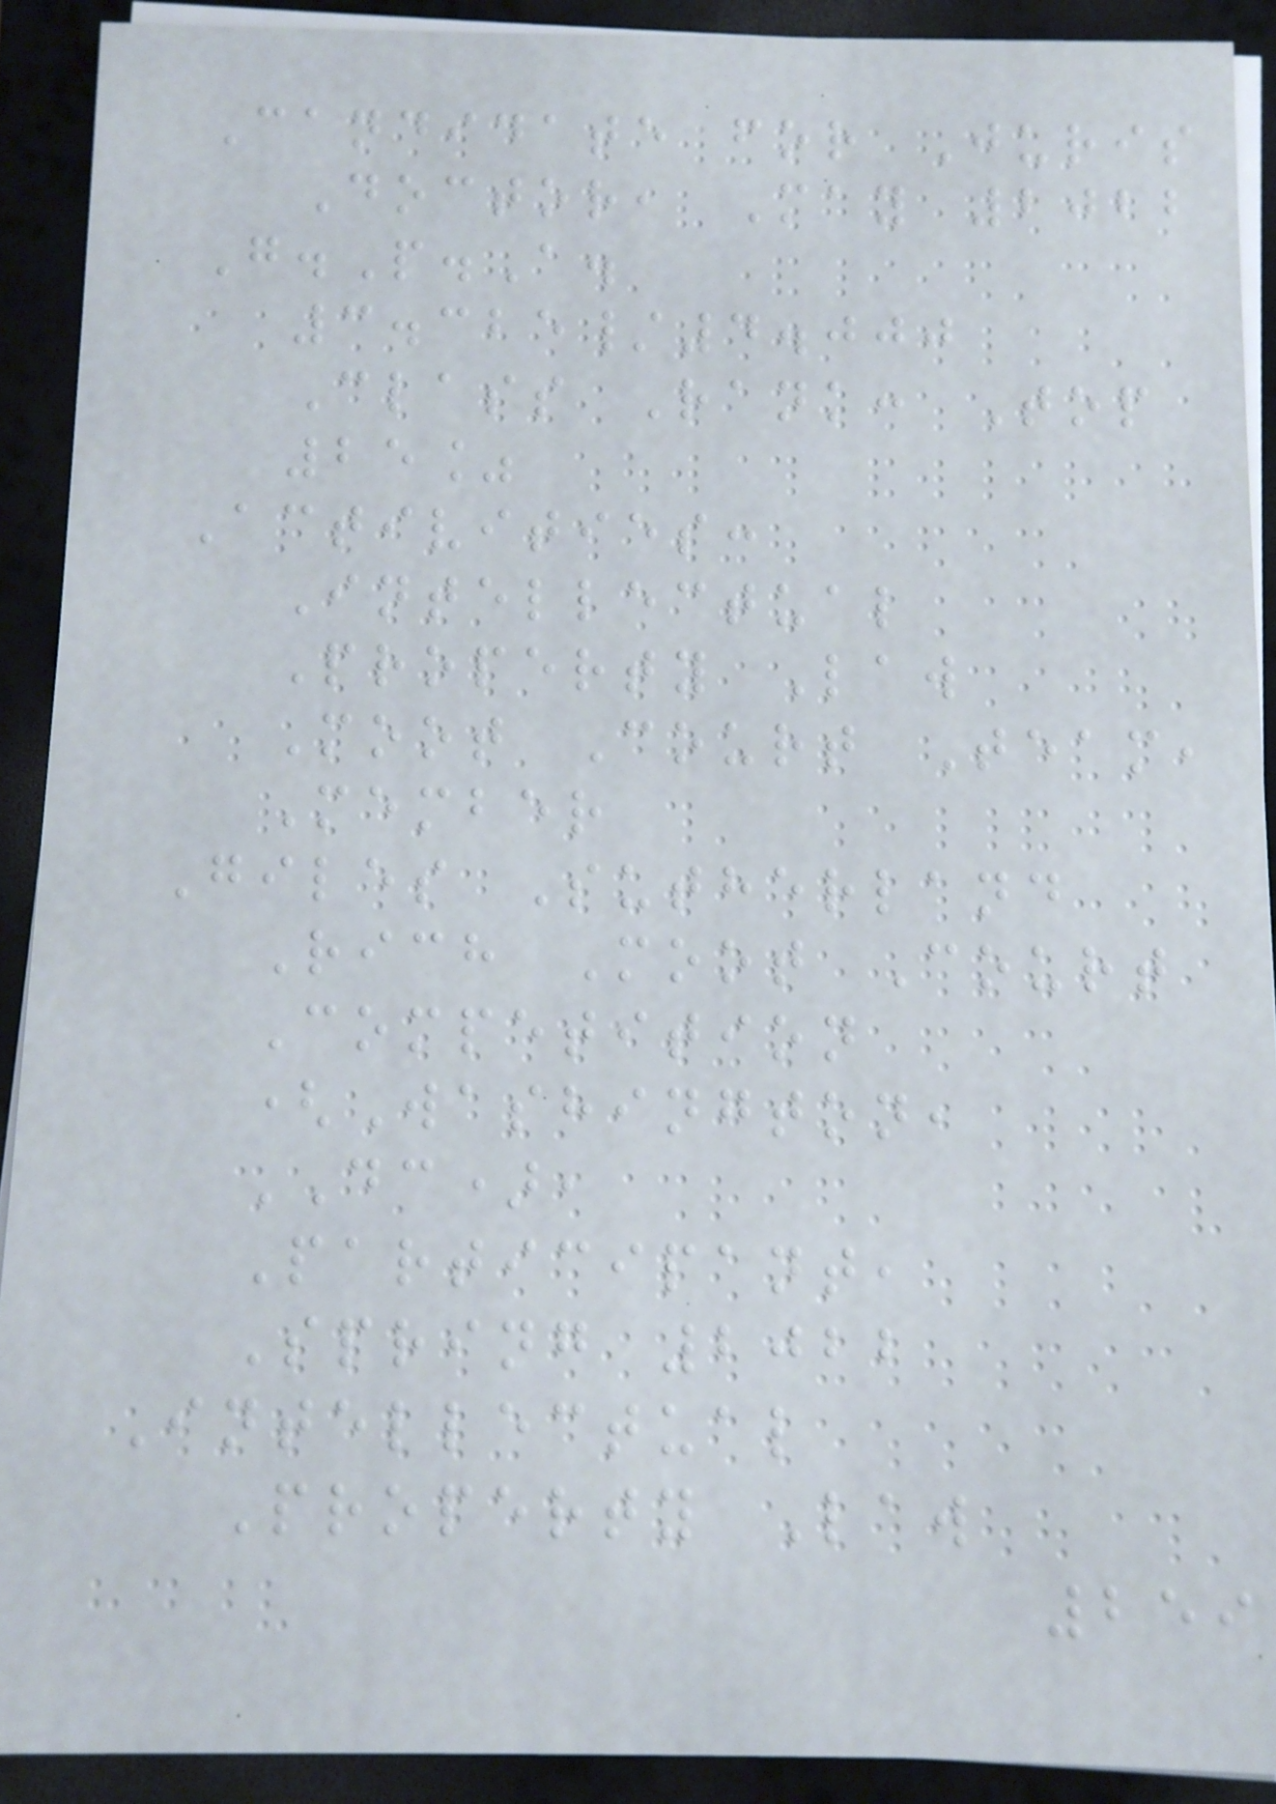Candidate for Juris
Doctor, May 2022
G.P.A.
3.325/4.000
Class Rank: Top
25%
Activities:
Intellectual
Property Law
Moot Court Team,
Member
Giles Sutherland
Rich Moot Court
Competition
(Washington,
DC),
Participant,
Spring 2022
Intellectual
Property Law
259
